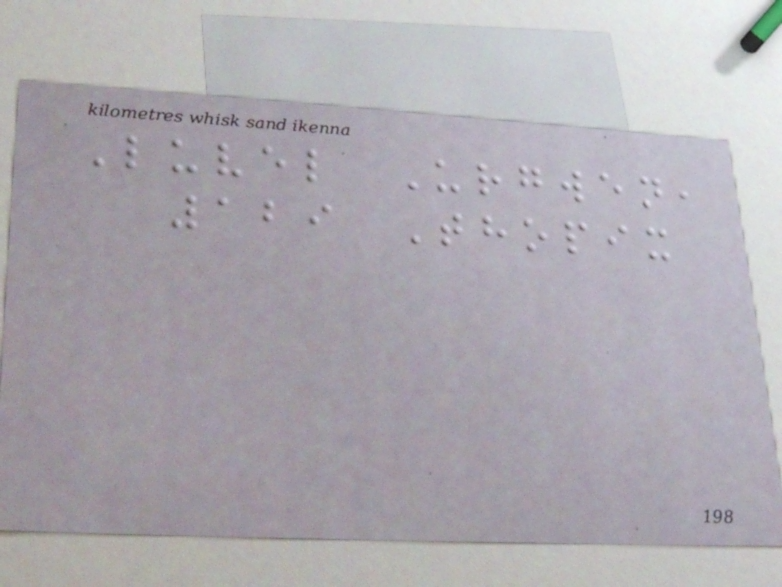Luvel Urgwen,
129 Thopix
